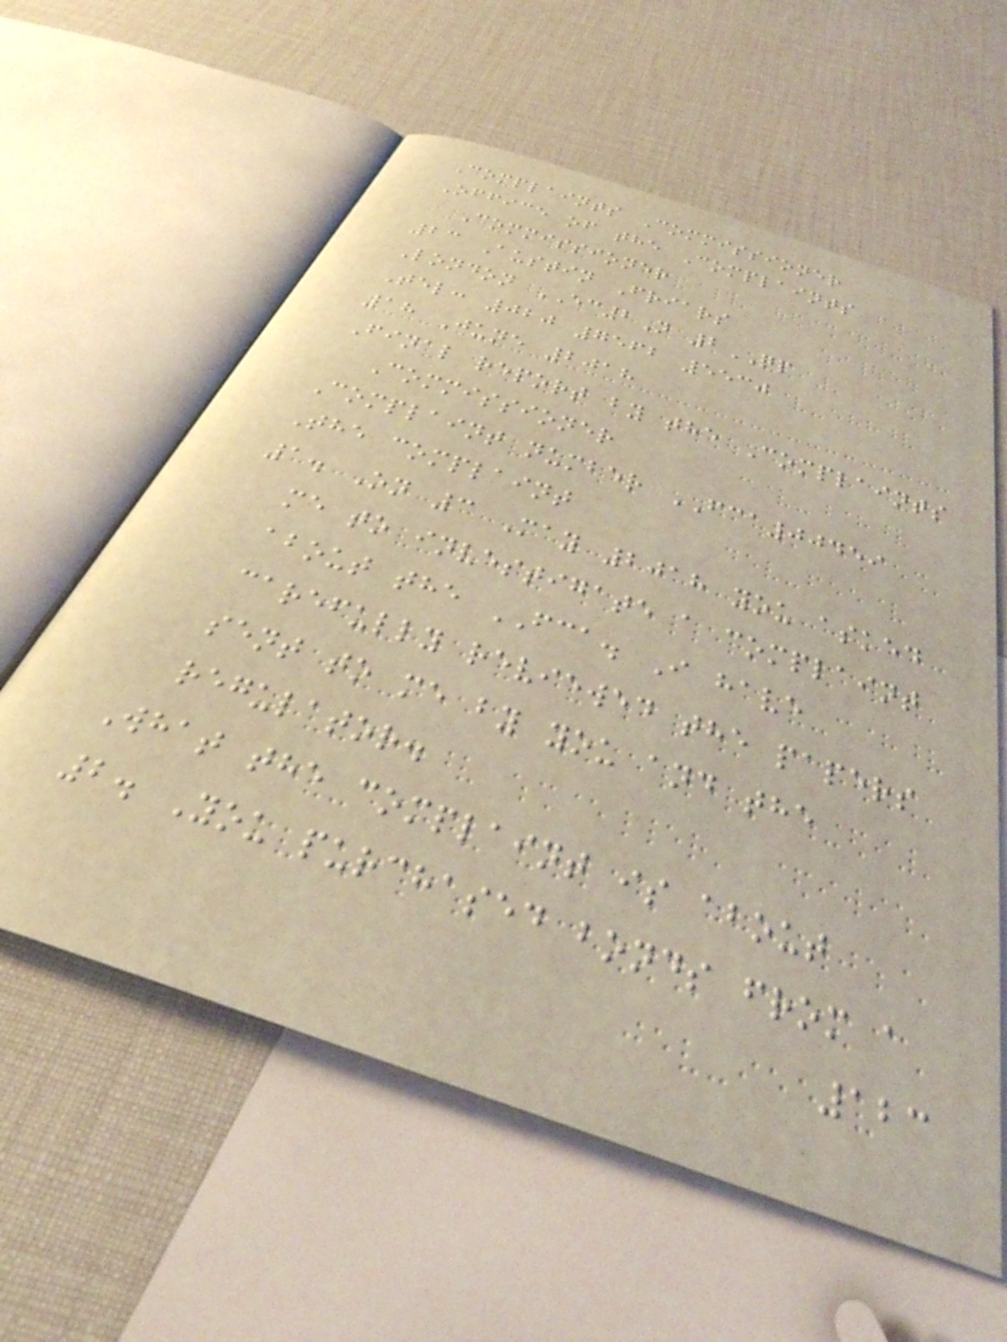Complaints Commissioner
Office of the Complaints
Commissioner
23 Austin Friars
London EC2N 2QP
Tel: 020 7562 5530
18 June 2018
Final report by the Complaints
Commissioner
Complaint number FCA00459
The complaint
1. On 3 May 2018 you asked
me to investigate a complaint
about the FCA. I have
carefully reviewed the papers
sent to me by you and the
regulator.
What the complaint is about
2. You purchased bonds from a
123
